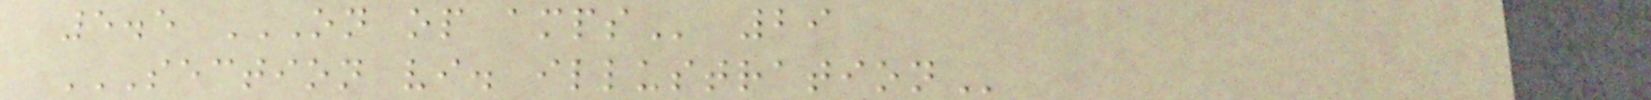5.5 ON OP AMPS 29
SECTION VI. ILLUSTRATION
